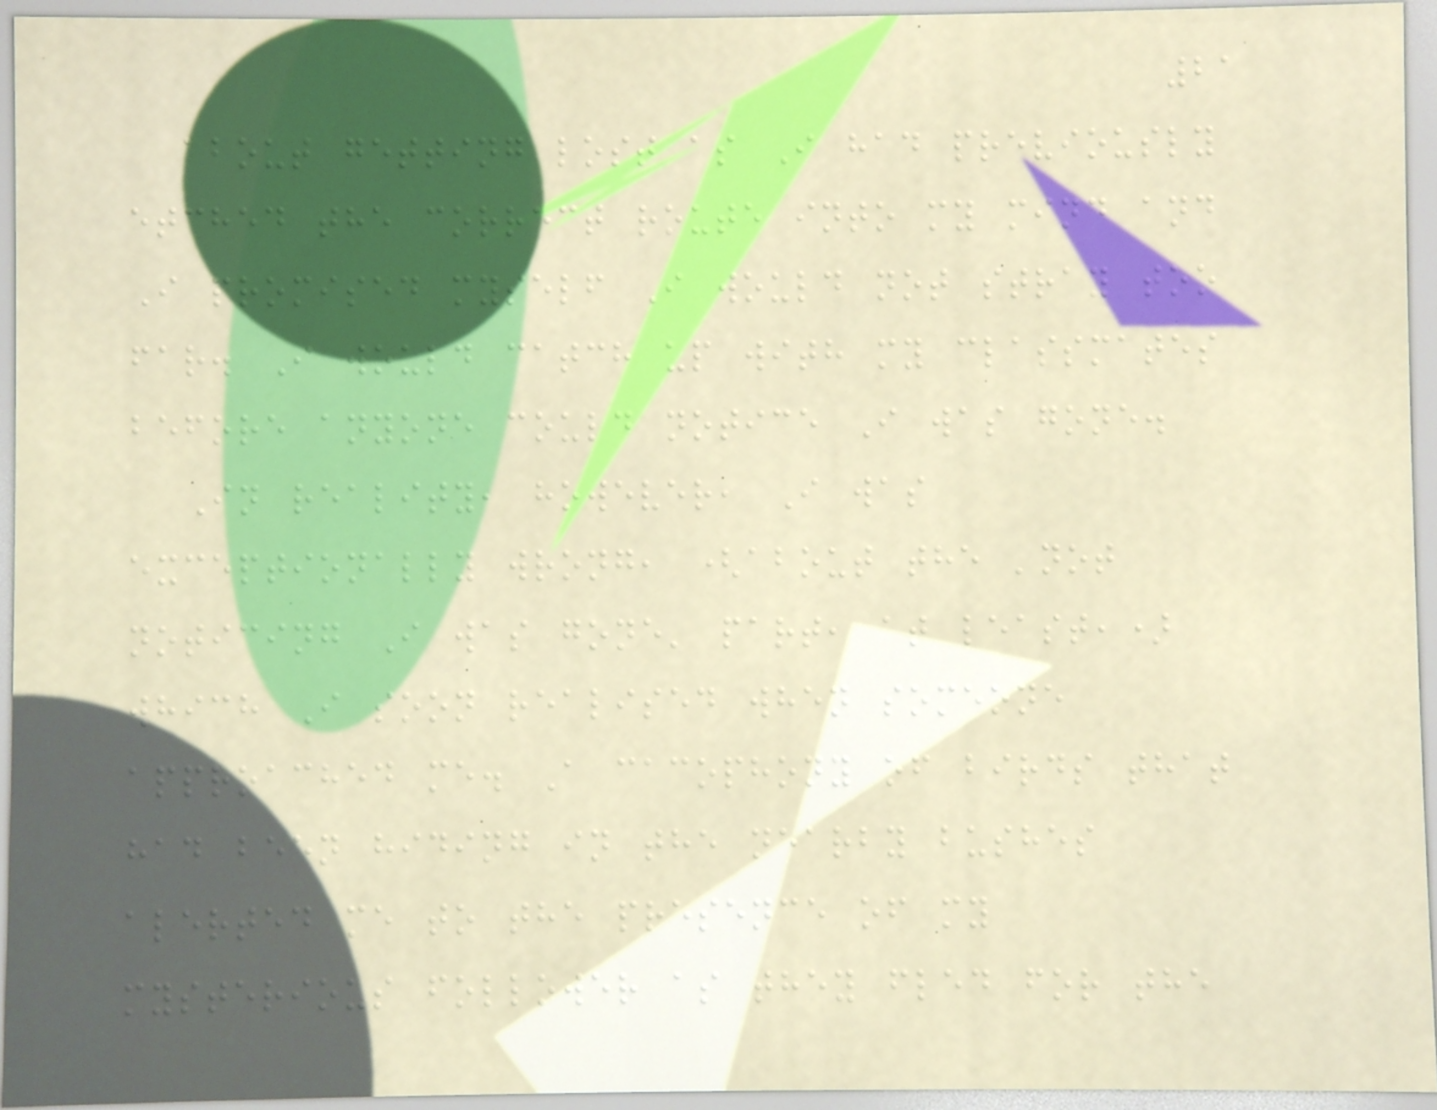21
about getting lost as I had previously
etched the correct route into my mind and
I promised myself I would not stray too
far. I would catch up with my classmates
before anyone could notice I was gone.
In reality, however, I was
exceptionally wrong, (about the 'not
noticing I was gone' part, at least,)
which I soon realised when someone
approached me. A cacophony of birds that
had been hiding in the nearby bushes
alerted me to the presence of my
mysterious follower as they fled for the
